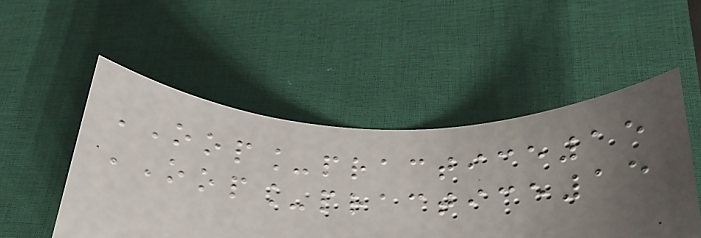OOP_practice15
OOP_practice15
